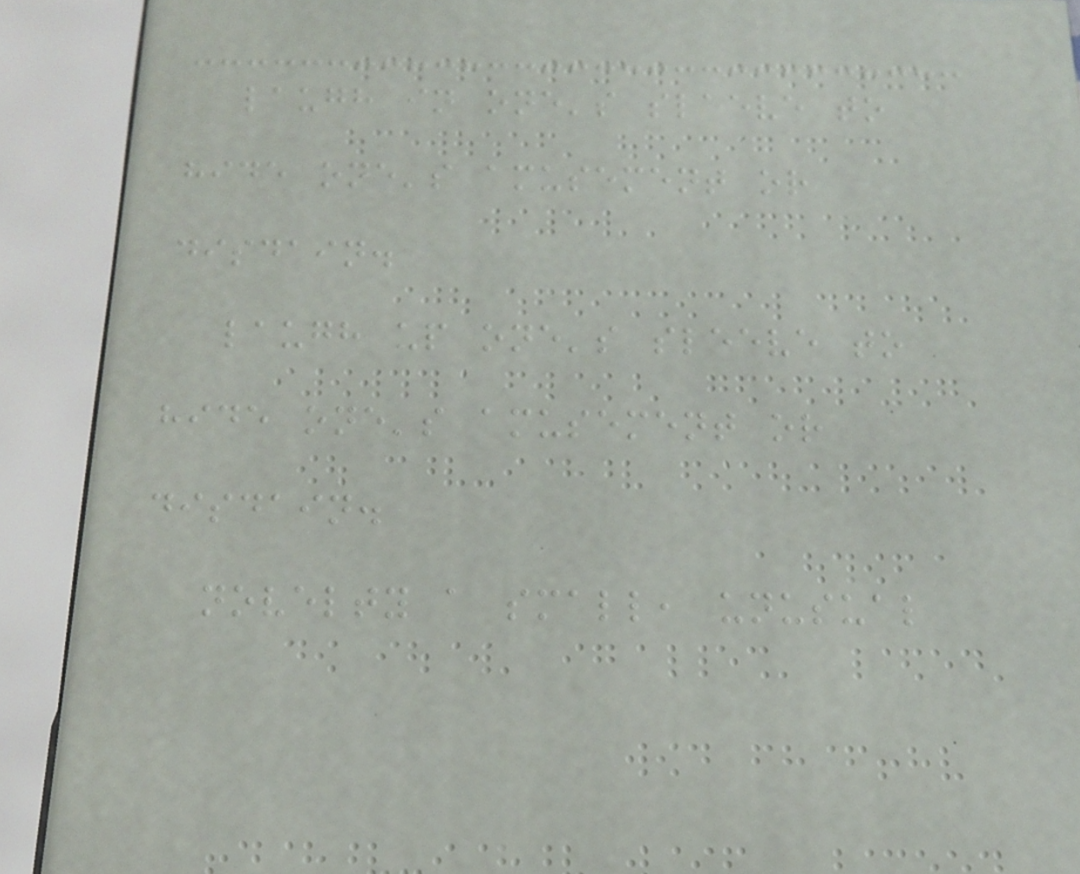laugh in one's sleeve to
hide one's amusement or
disdain.
laugh up one's sleeve to
hide one's amusement or
disdain.
novelty a small, unusual
